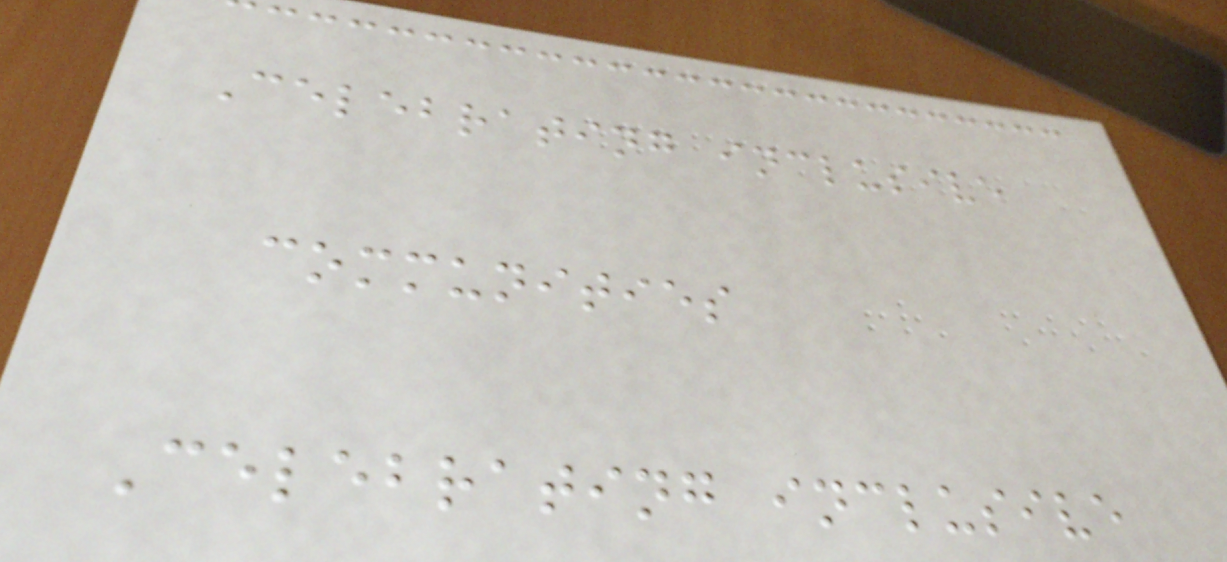Celebrating inclusive
communities
Celebrating inclusive
